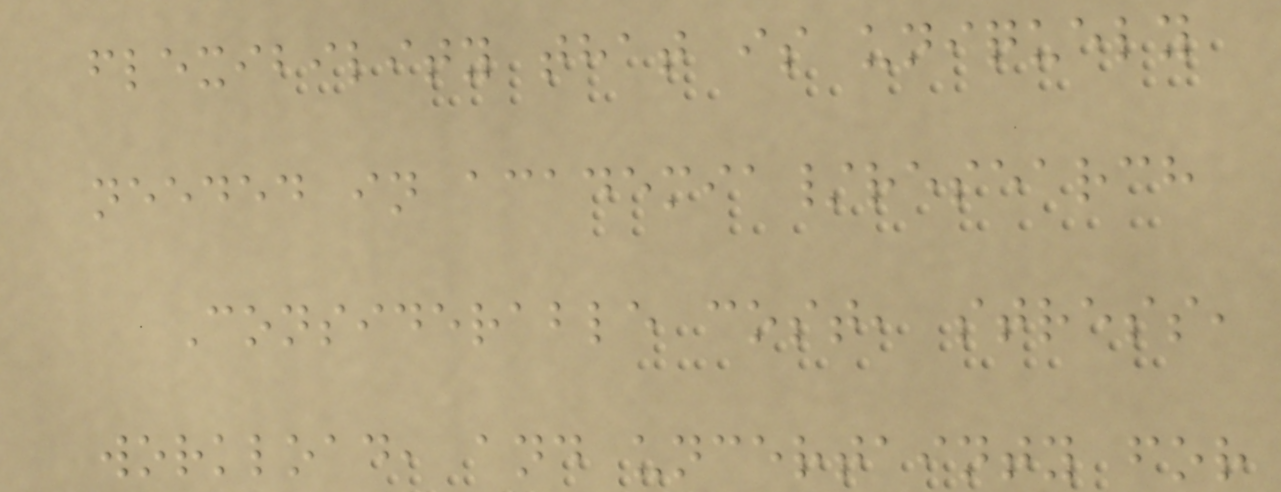flexibility that is uniquely
needed in academia/research
Considerable cost, stress,
workload, and uncertainty for
